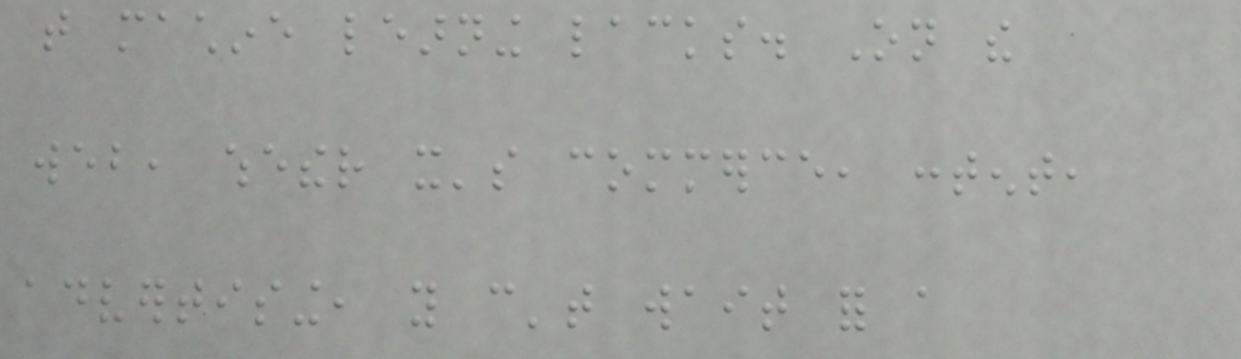that machine learning lacks. On the
web, whether it's commerce, content,
advertising, you can't wait for a
